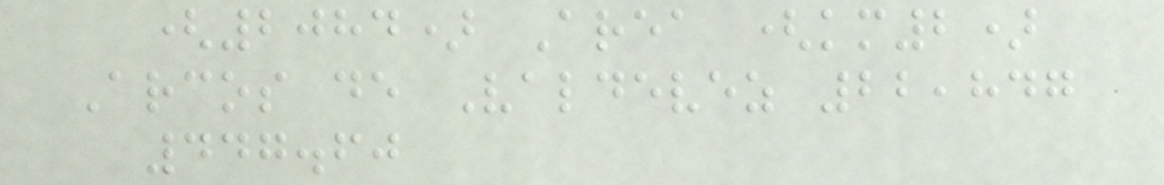(2084) Area (km2)
Arcos de Valdevez 22,847
447.60
